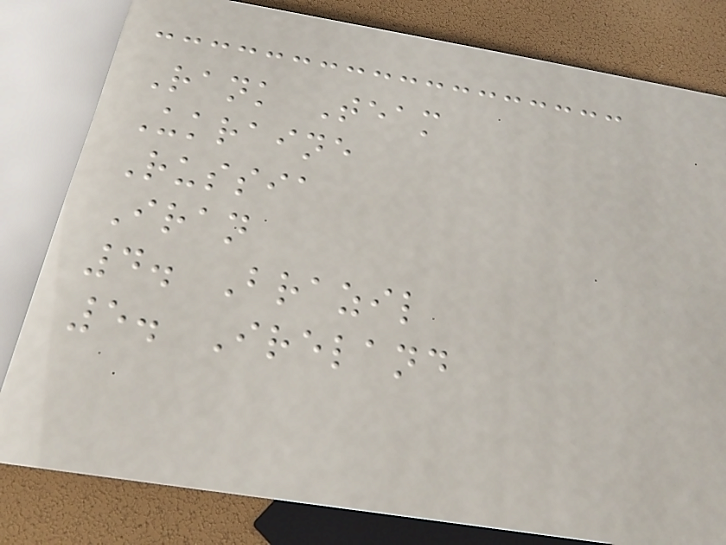Rank Team
Ukraine
Russia
Iran
4. Brazil
5. Ireland
